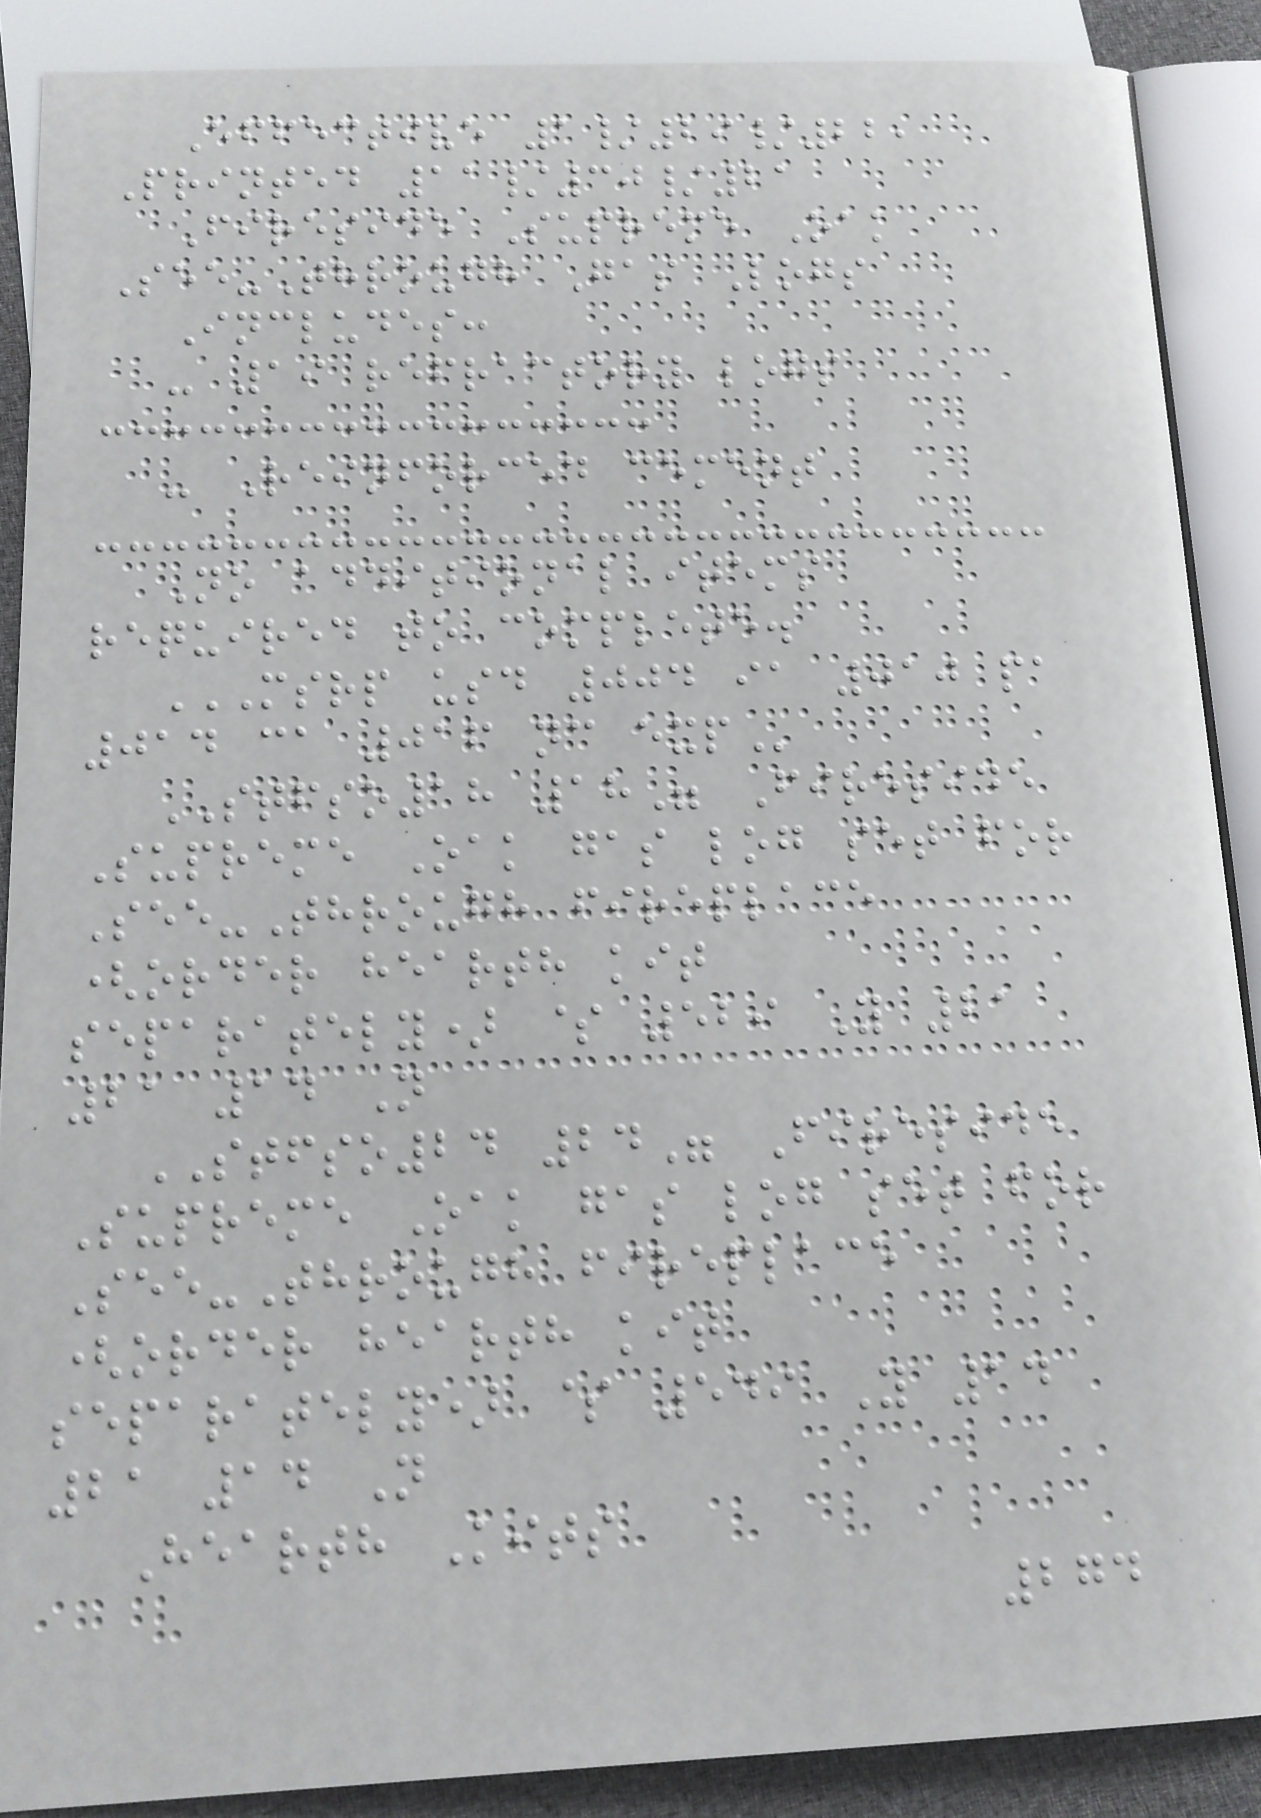Effective 1/29/22,
Printed 11/30/21
Fireside Supreme Oak
See-Through Gas Logs
Includes:
- 19 refractory logs
- Reinforced cement
No additional items
required to complete.
MSRP USD 004 IA 010 PA
014 CA 016 NC EXP
STFSO18 18" Fireside
Supreme Oak gas log set for
See-Through fireplace
(order hearth kit
separately) $ 529 Y 21
21 14 N
STFSO24 24" Fireside
Supreme Oak gas log set for
See-Through fireplace
(order hearth kit
separately) $ 549 Y 14
21 14 N
Hearth Kits
274
